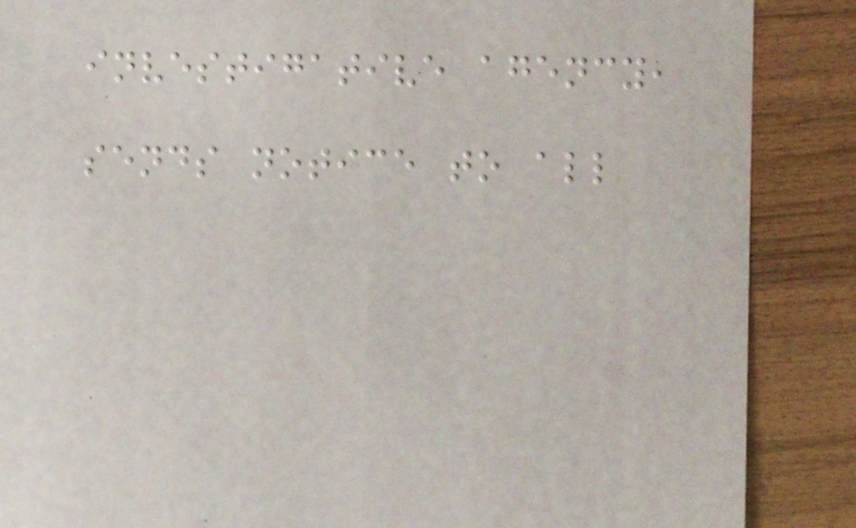investigative agency,
sends notice to all
